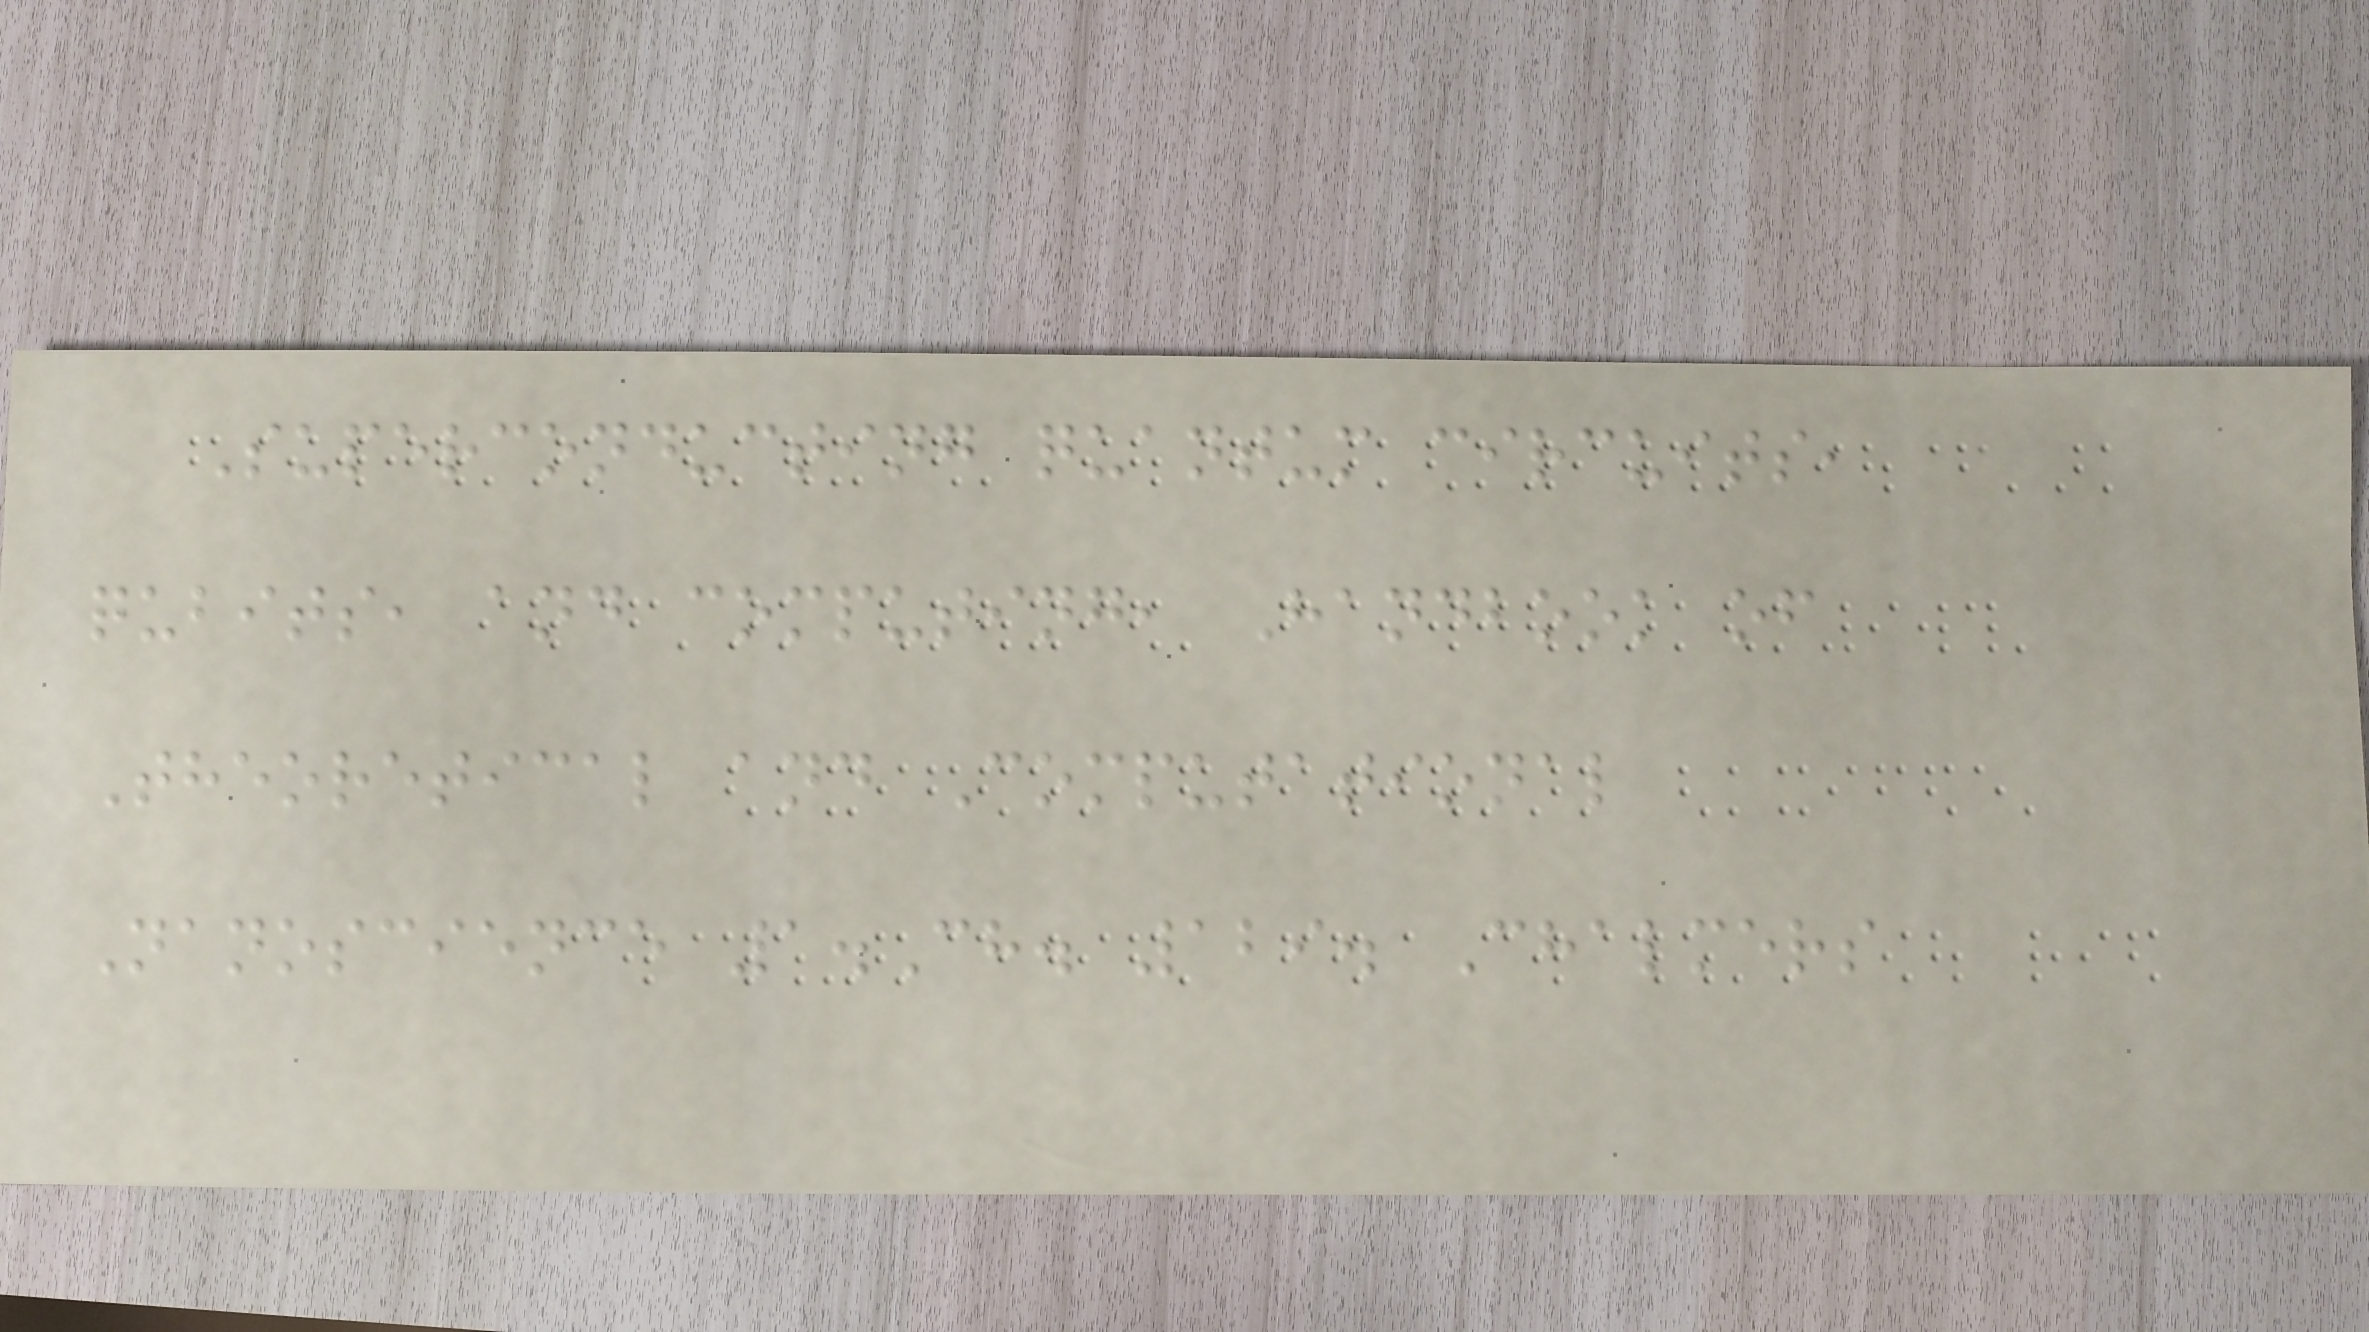Superconducting quantum circuits,
qubits, and computing, Handbook of
Theoretical and Computational
Nanoscience 1.Ch. 129. Chalmers
